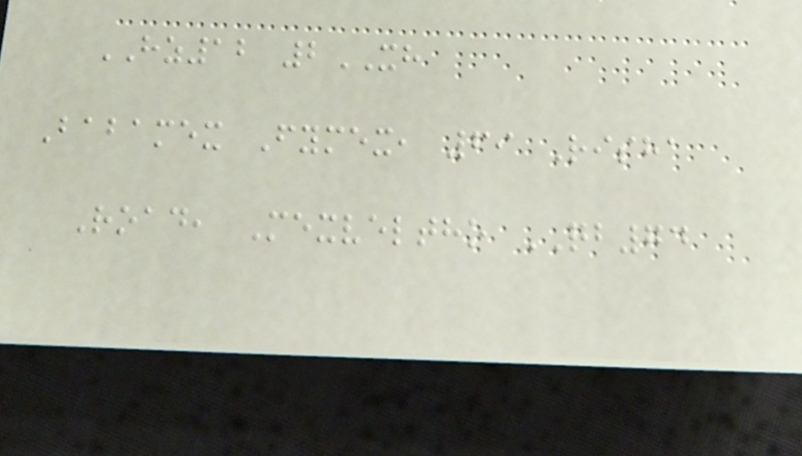HZ12 2XH
Babamex Fymex, 69 Risha
Road, Mexveltho QB74
